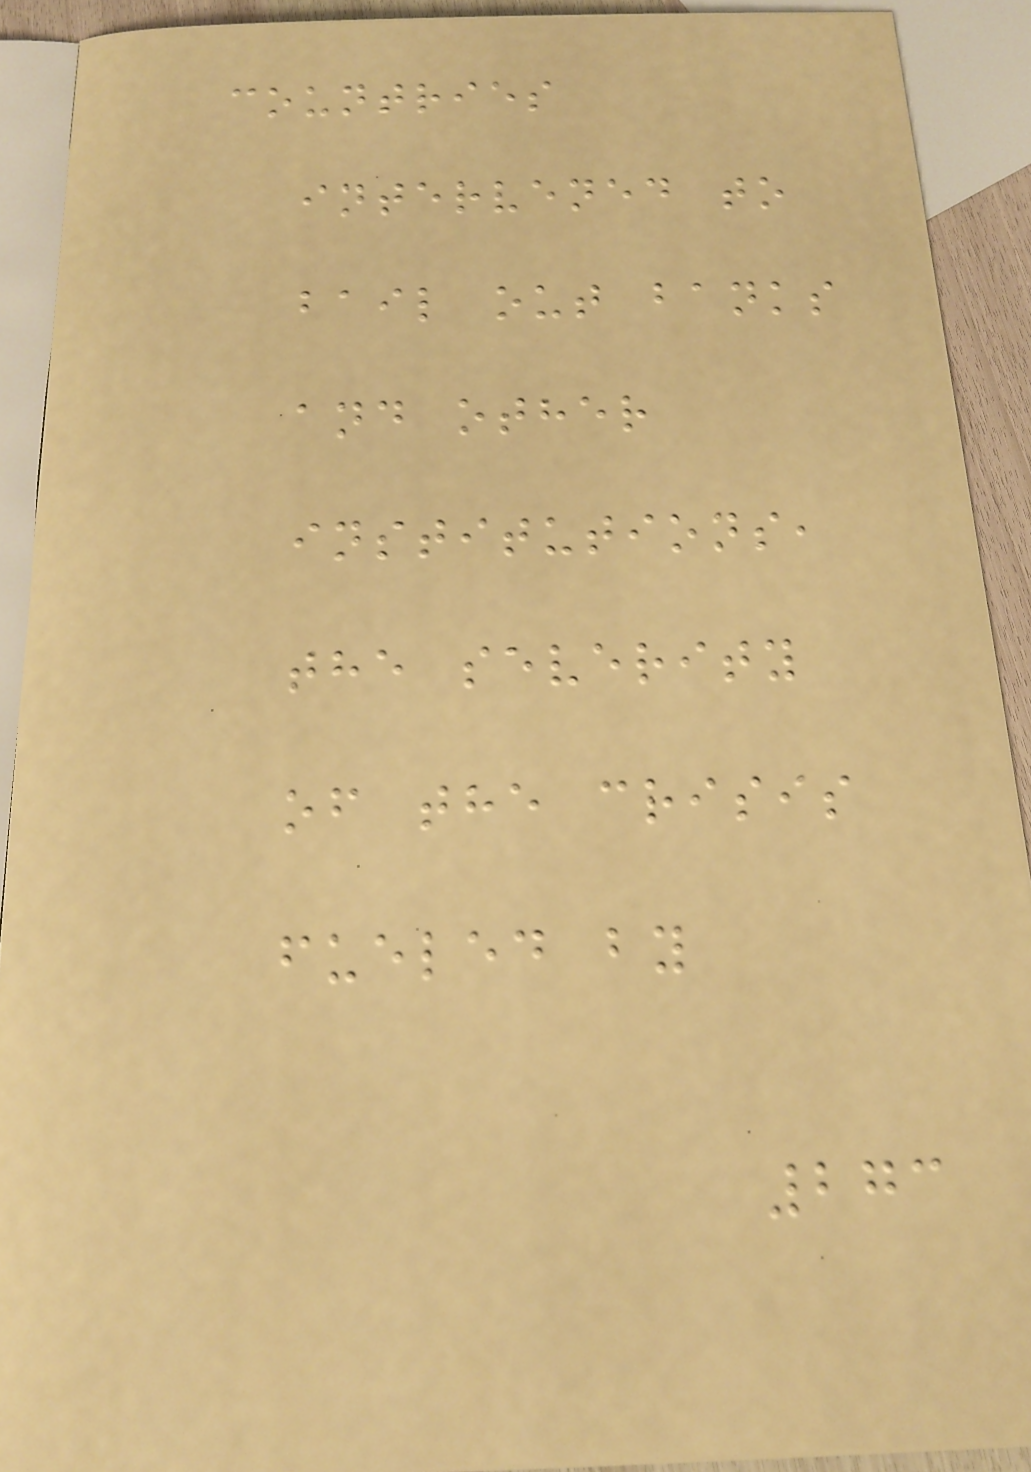countries
intervened to
bail out banks
and other
institutions,
the severity
of the crisis
fueled by
273
